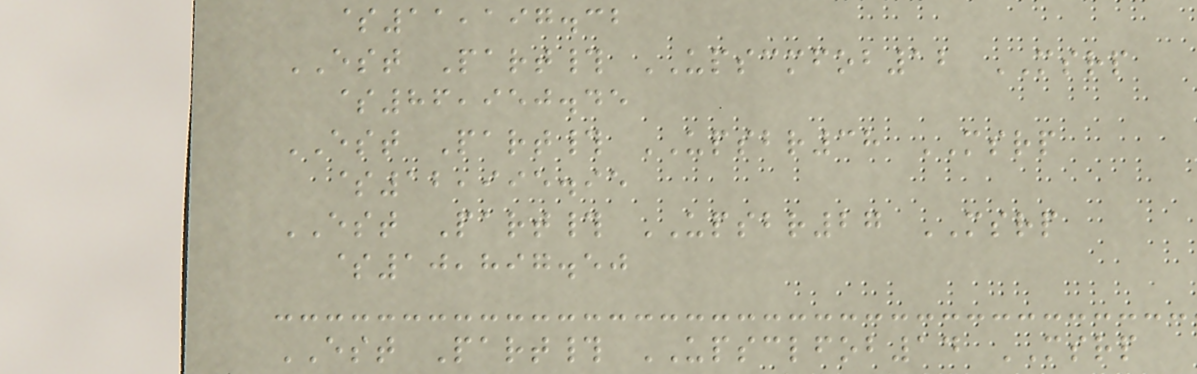$11,197.32
EST Part# UPSCMFOB12 MSRP
$86,950.45
EST Part# UPSBR38 MSRP
$12,995.95
EST Part# UPSBR27 MSRP
$10,897.50
EST Part# UPSCLFOB14 MSRP
